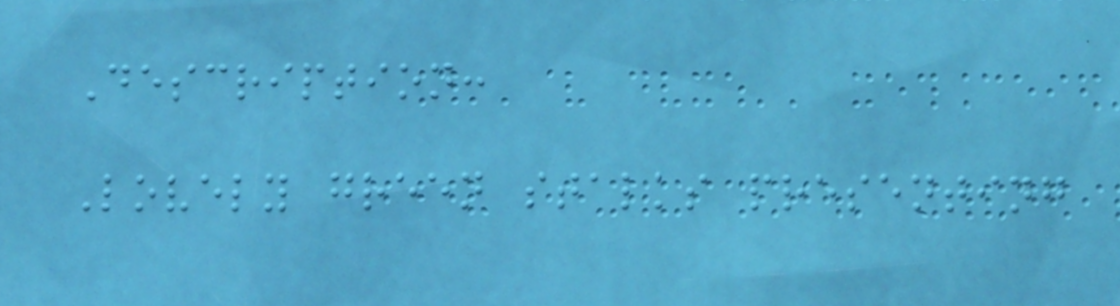Description:
Lovely green stalks presenting
